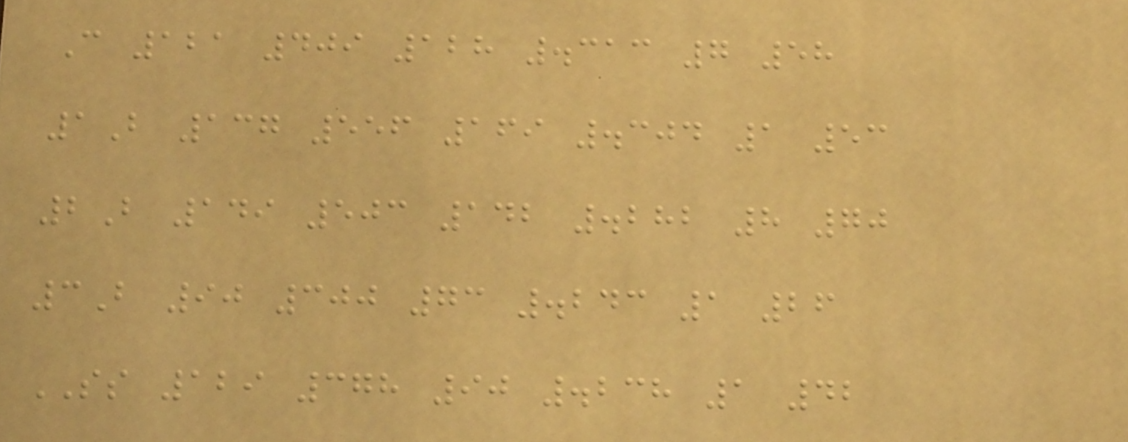C 121 409 128 .313 7 58
1B 137 556 169 .304 1 53
2B 149 503 142 .282 8 70
3B 90 300 73 .243 1 26
SS 129 378 90 .238 1 42
